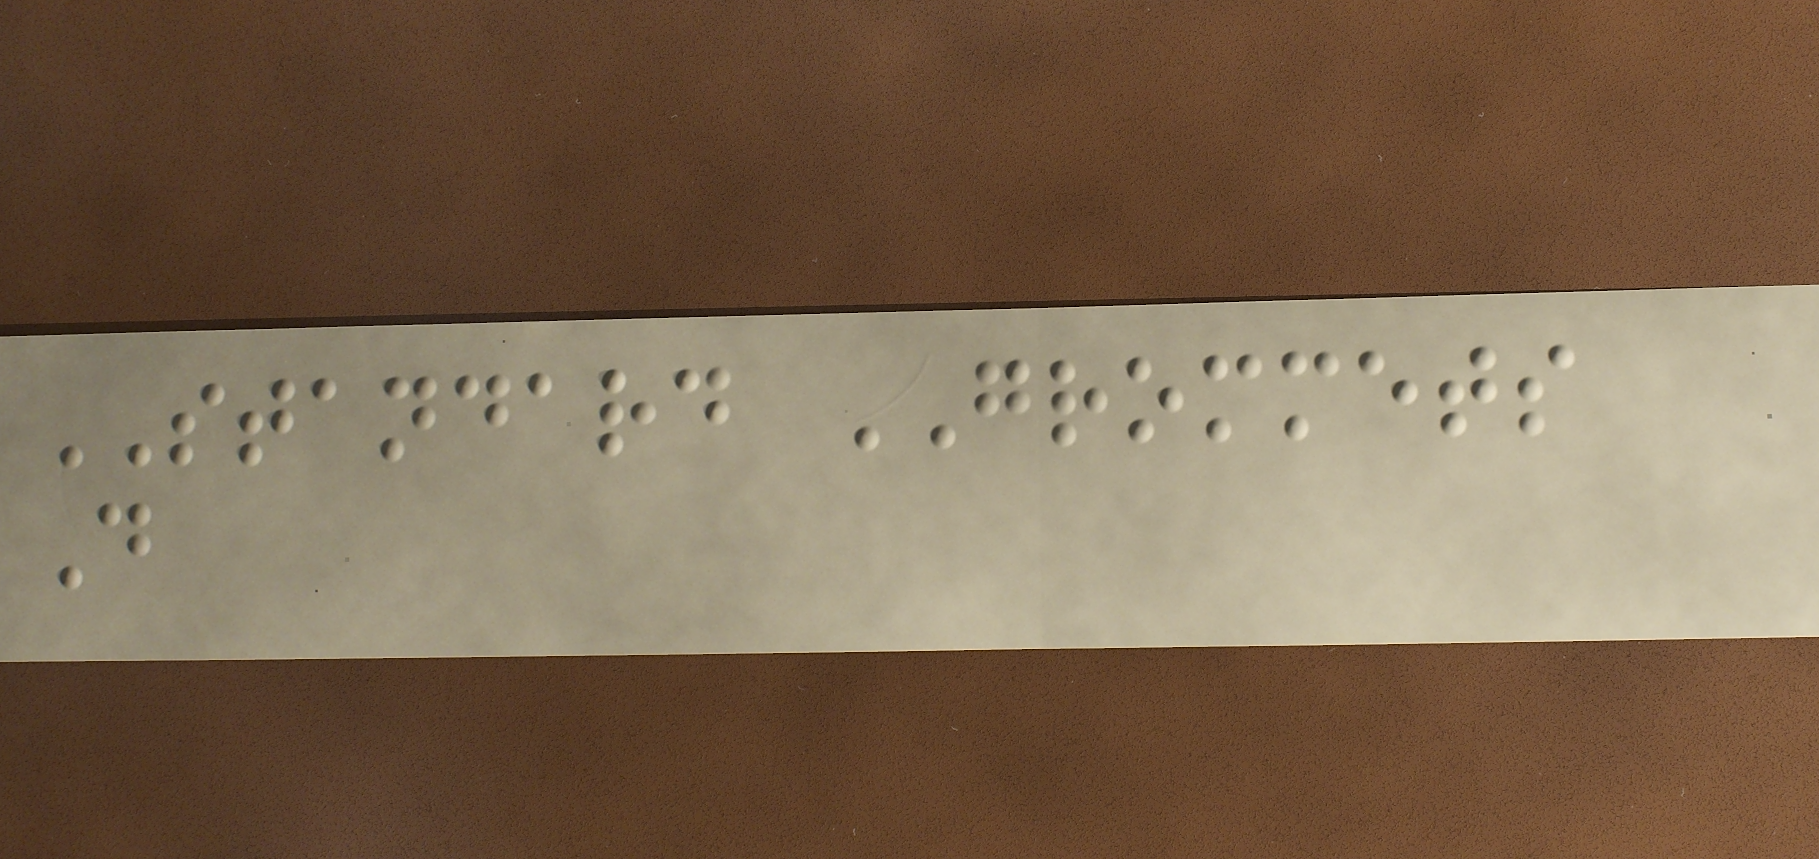STANDARD GROMMETS
D
